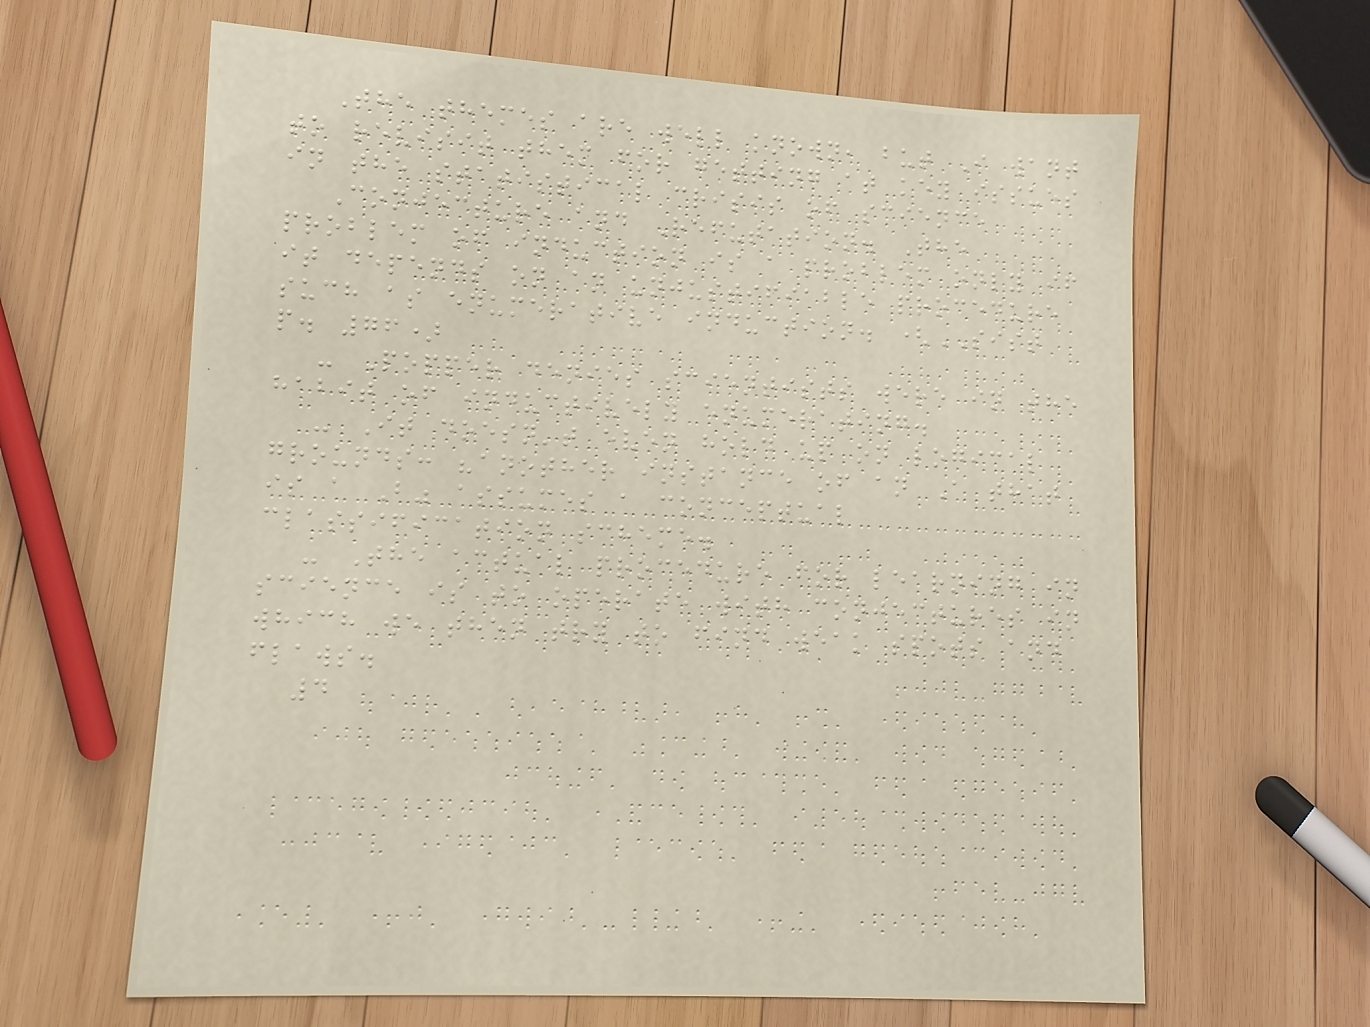The themes are well known, but I want
to revisit them for getting at key issues
in the statistical crisis of science
Conjecture and Refutation. The
problem of induction is a problem only if
it depends on an unjustifiable procedure
such as enumerative induction. (SIST
p. 76)
- Popper denies scientists were in the
habit of inductively enumerating.
- It doesn't even hold up on logical
grounds: "another instance of an A that
is a B" assumes a conceptual
classification scheme.
- The actual procedure for learning in
science is to operate with conjectures in
which we then try to find weak spots and
flaws.
4
